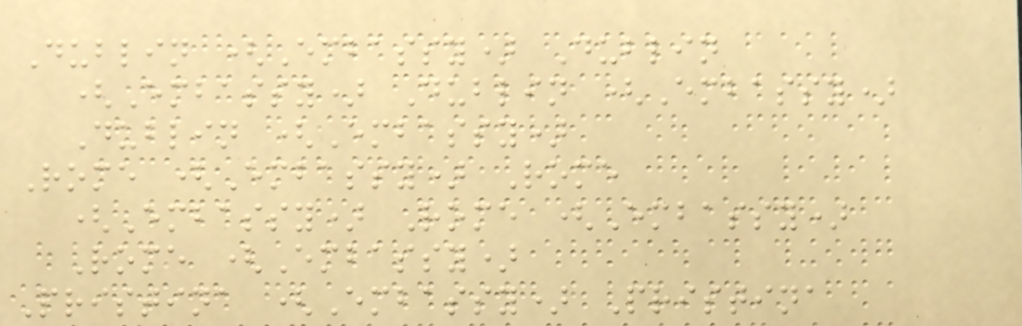Dublin (Embassy) Dublin
(Embassy) Dublin (Embassy)
Dublin (Embassy)
Rome (Embassy) Rome
(Embassy) Rome (Embassy)
Rome (Embassy)
Pristina (Embassy) Pristina
